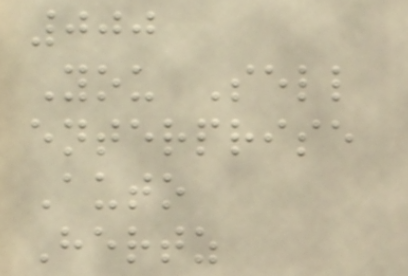000
You Sell
enterprise
Auto
Hertz
